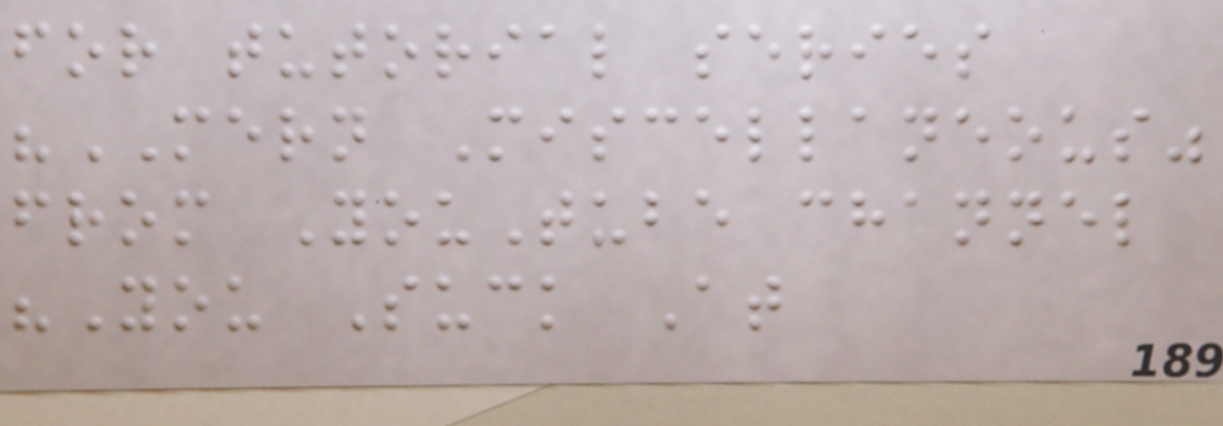for tutorial series
"MERN Miscellaneous"
from YouTube channel
"You Suck At
